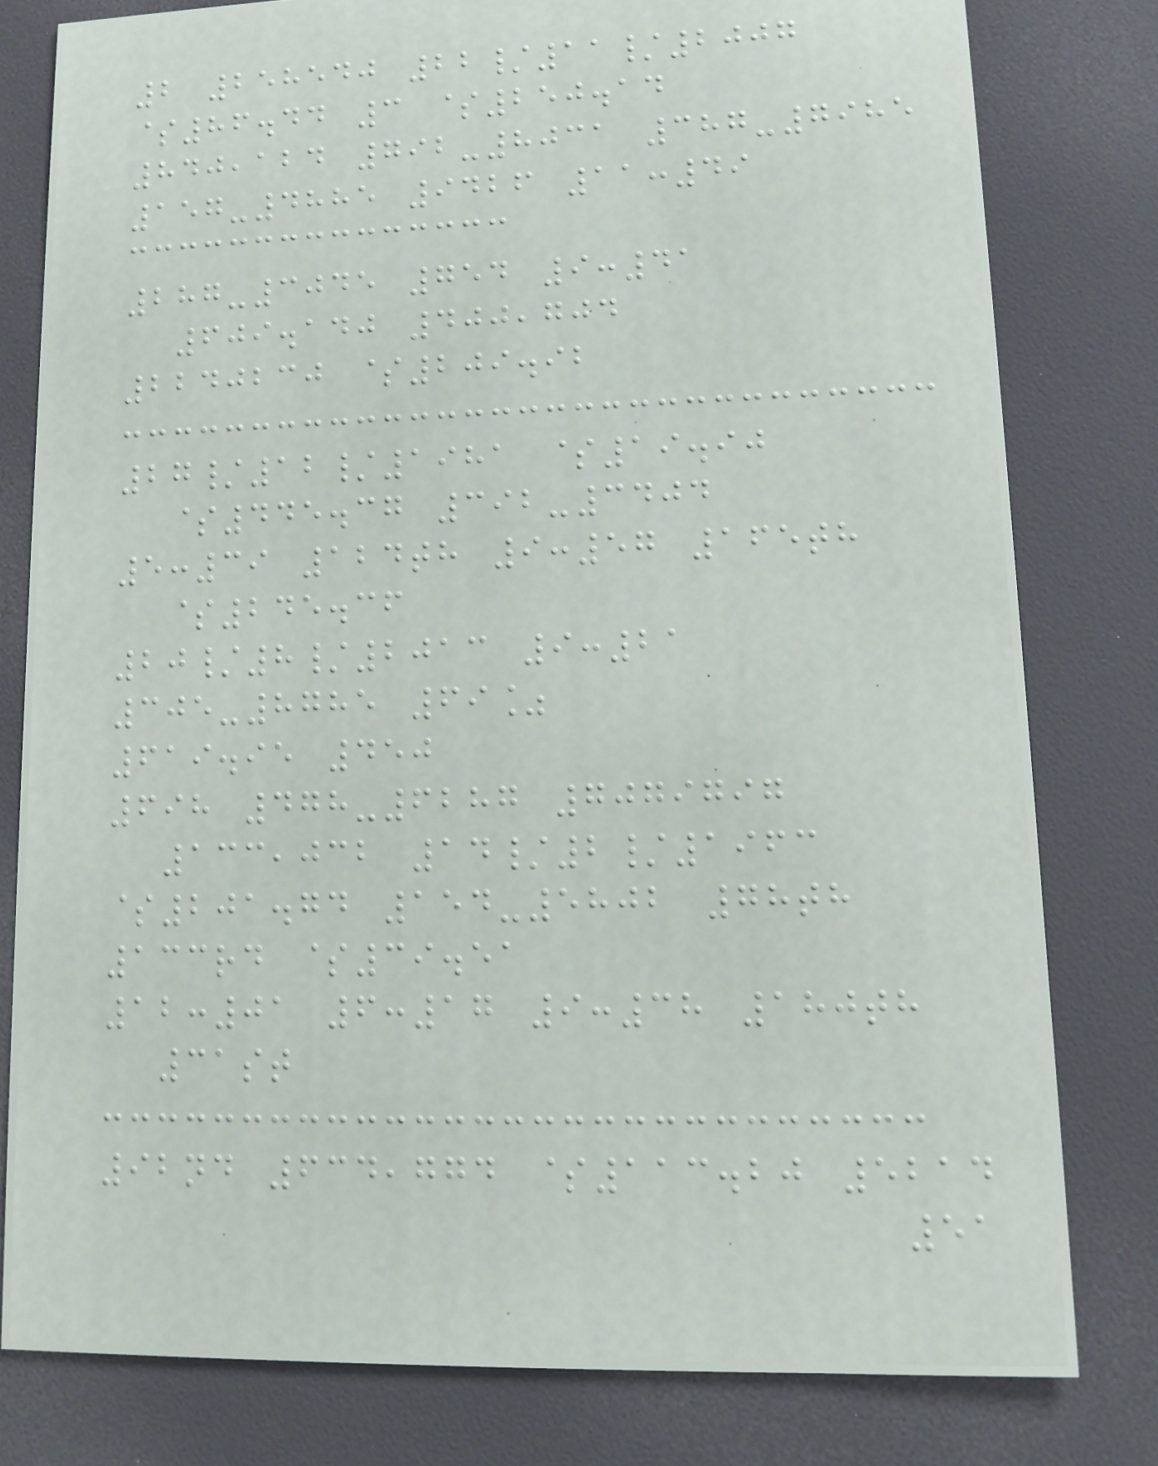2 258540 22/11/2007
$86.44 3 $250.14
840,124 792-8031 387-7985
157-4885 9426 11:49
287-3045 754 9:41
609.140 400,704
2240230 $209.92
27/12/1981 $19.90
$445.37 392-3404
5:39 124th 9:57 165th
$245.36
20/8/2013 9:21
305-8785 69%
619.95 450
698 478-6287 7079797
133,032 14/2/1963
$201.74 154-5802 78th
133rd $39.51
12:01 6:17 9:38 180th
31st
92nd 634,774 $113.20 5214
51
